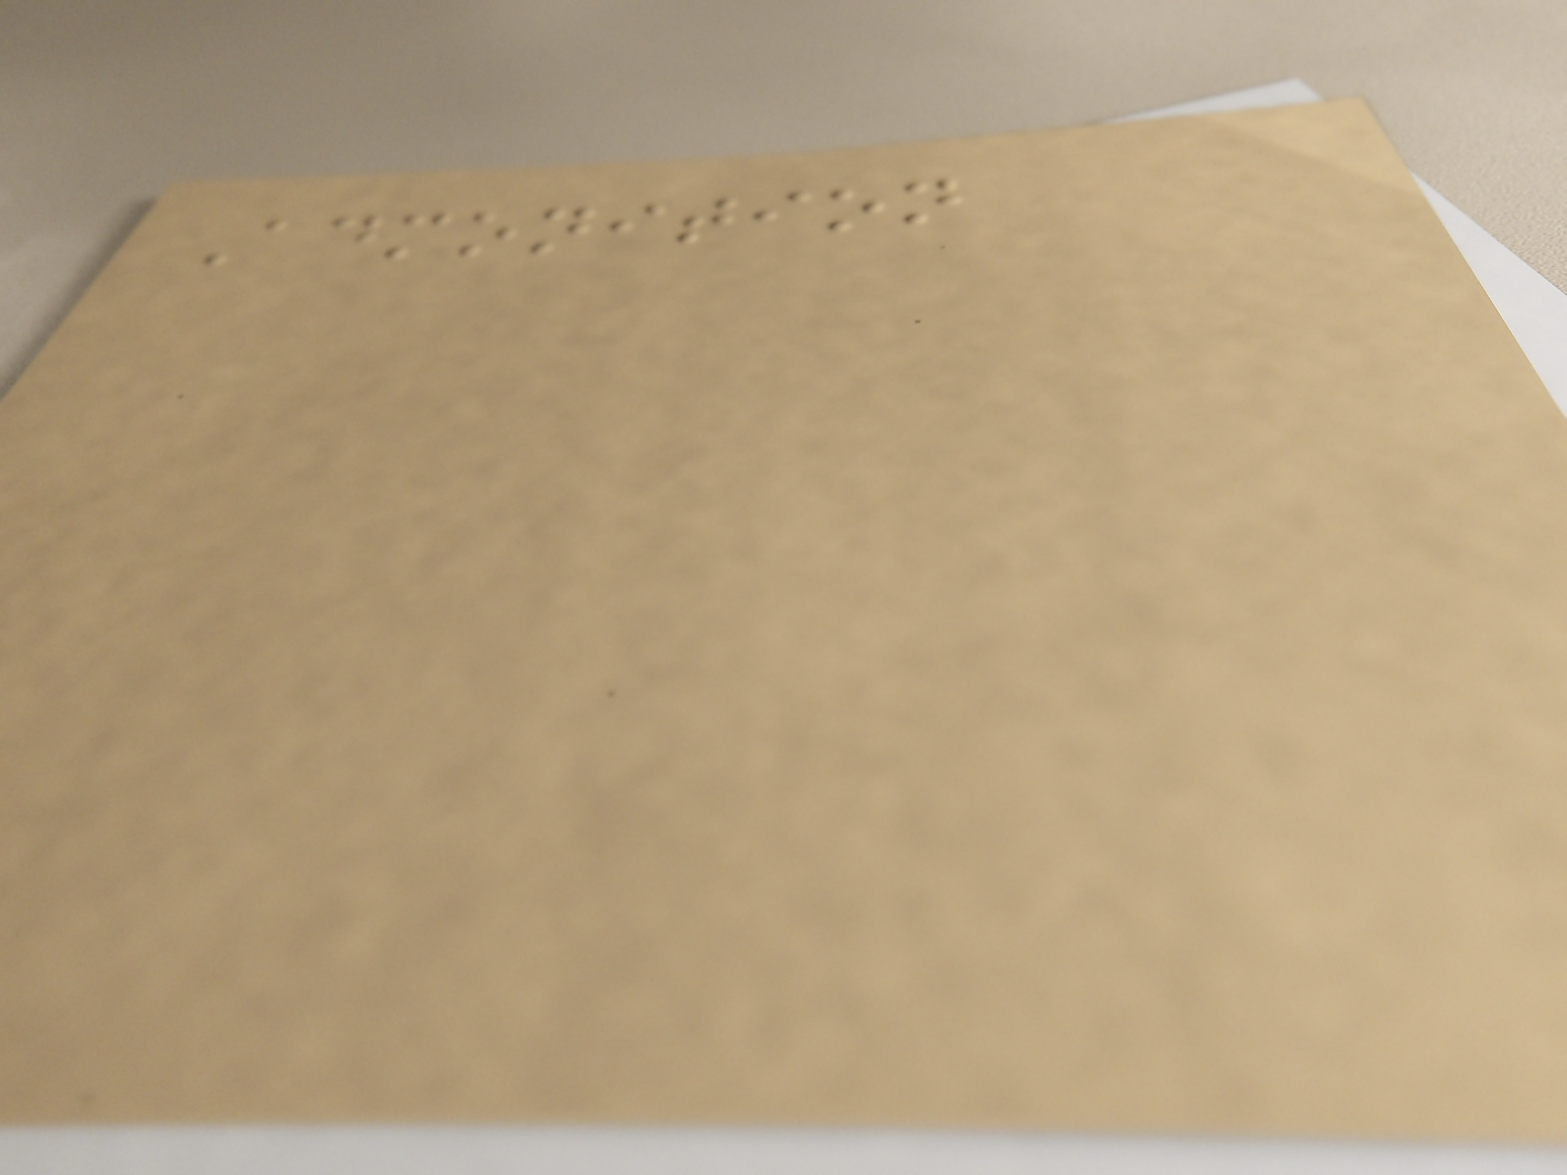Admonition
